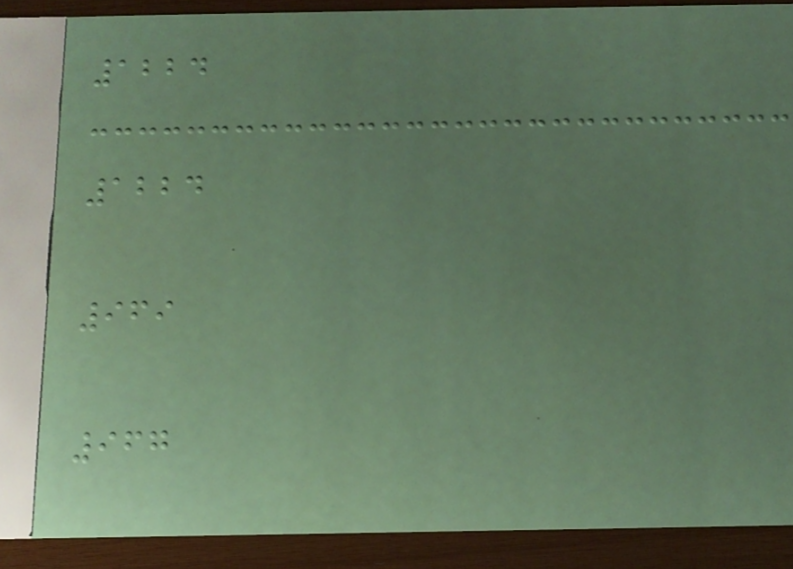1224
1224
969
967
